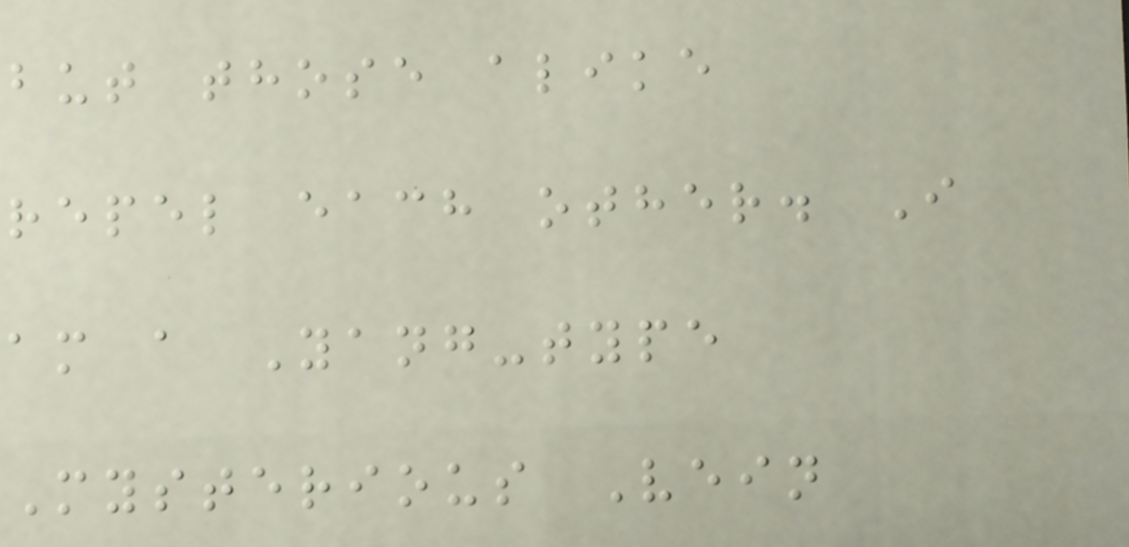but those alike
repel each other. I
am a Yang-type
Mysterious Vein
